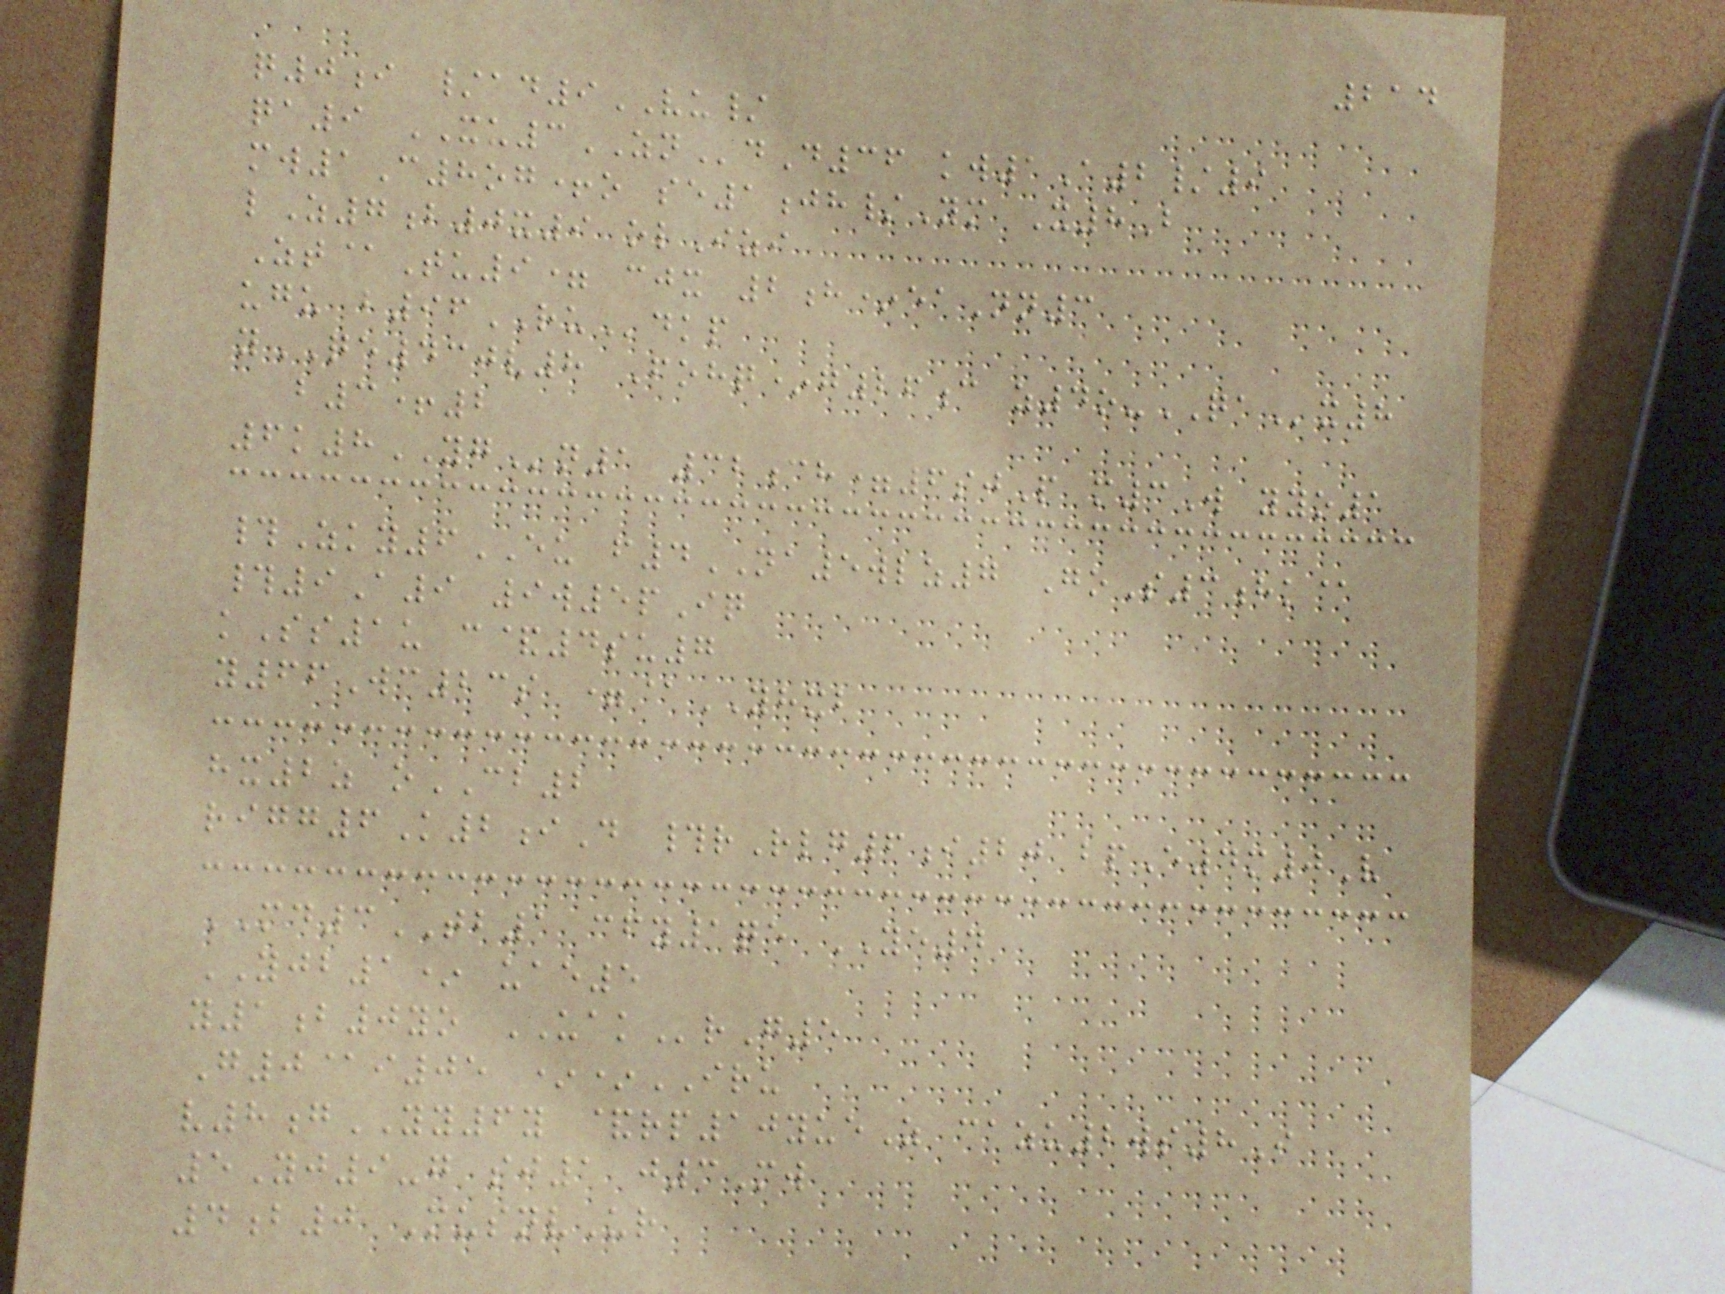214
q0i /ad9VU/
qa9 XU3ZNdD36 kw1A2/9
mw1C8og+o se1jh/Ym X8B
lZ7b0x9 olIzi
Zt@Tu9= cjx 2h*eaNn3
ugu b96RUdkp
yQE430v8 Fohq*g26c z4o-QAx8
b3+2
6k8YGn1 32ch=6sjP m3W yyo1
#Zky6EU f4NA5wlz7 GoS3hk@
#9A9 9w5pIq
kSs1u c&4su7
y66Wc23s =@YHXB
hx2z oCB2
rigg6K2iD #rRlg6i20 bpE4m0V
MD3TB1 cfy1qe YE4
YJB1* uae5
y1b0yo UAKrG5
G0@i05 **IRU
v8gYY6y &rp10yueZ cazu2ws8I
5Yj9-g sj1 j3Mw
4b0 MusnvUr
